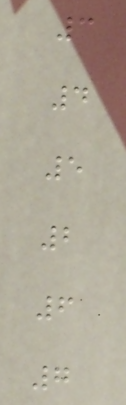3
4
5
2
6
7
